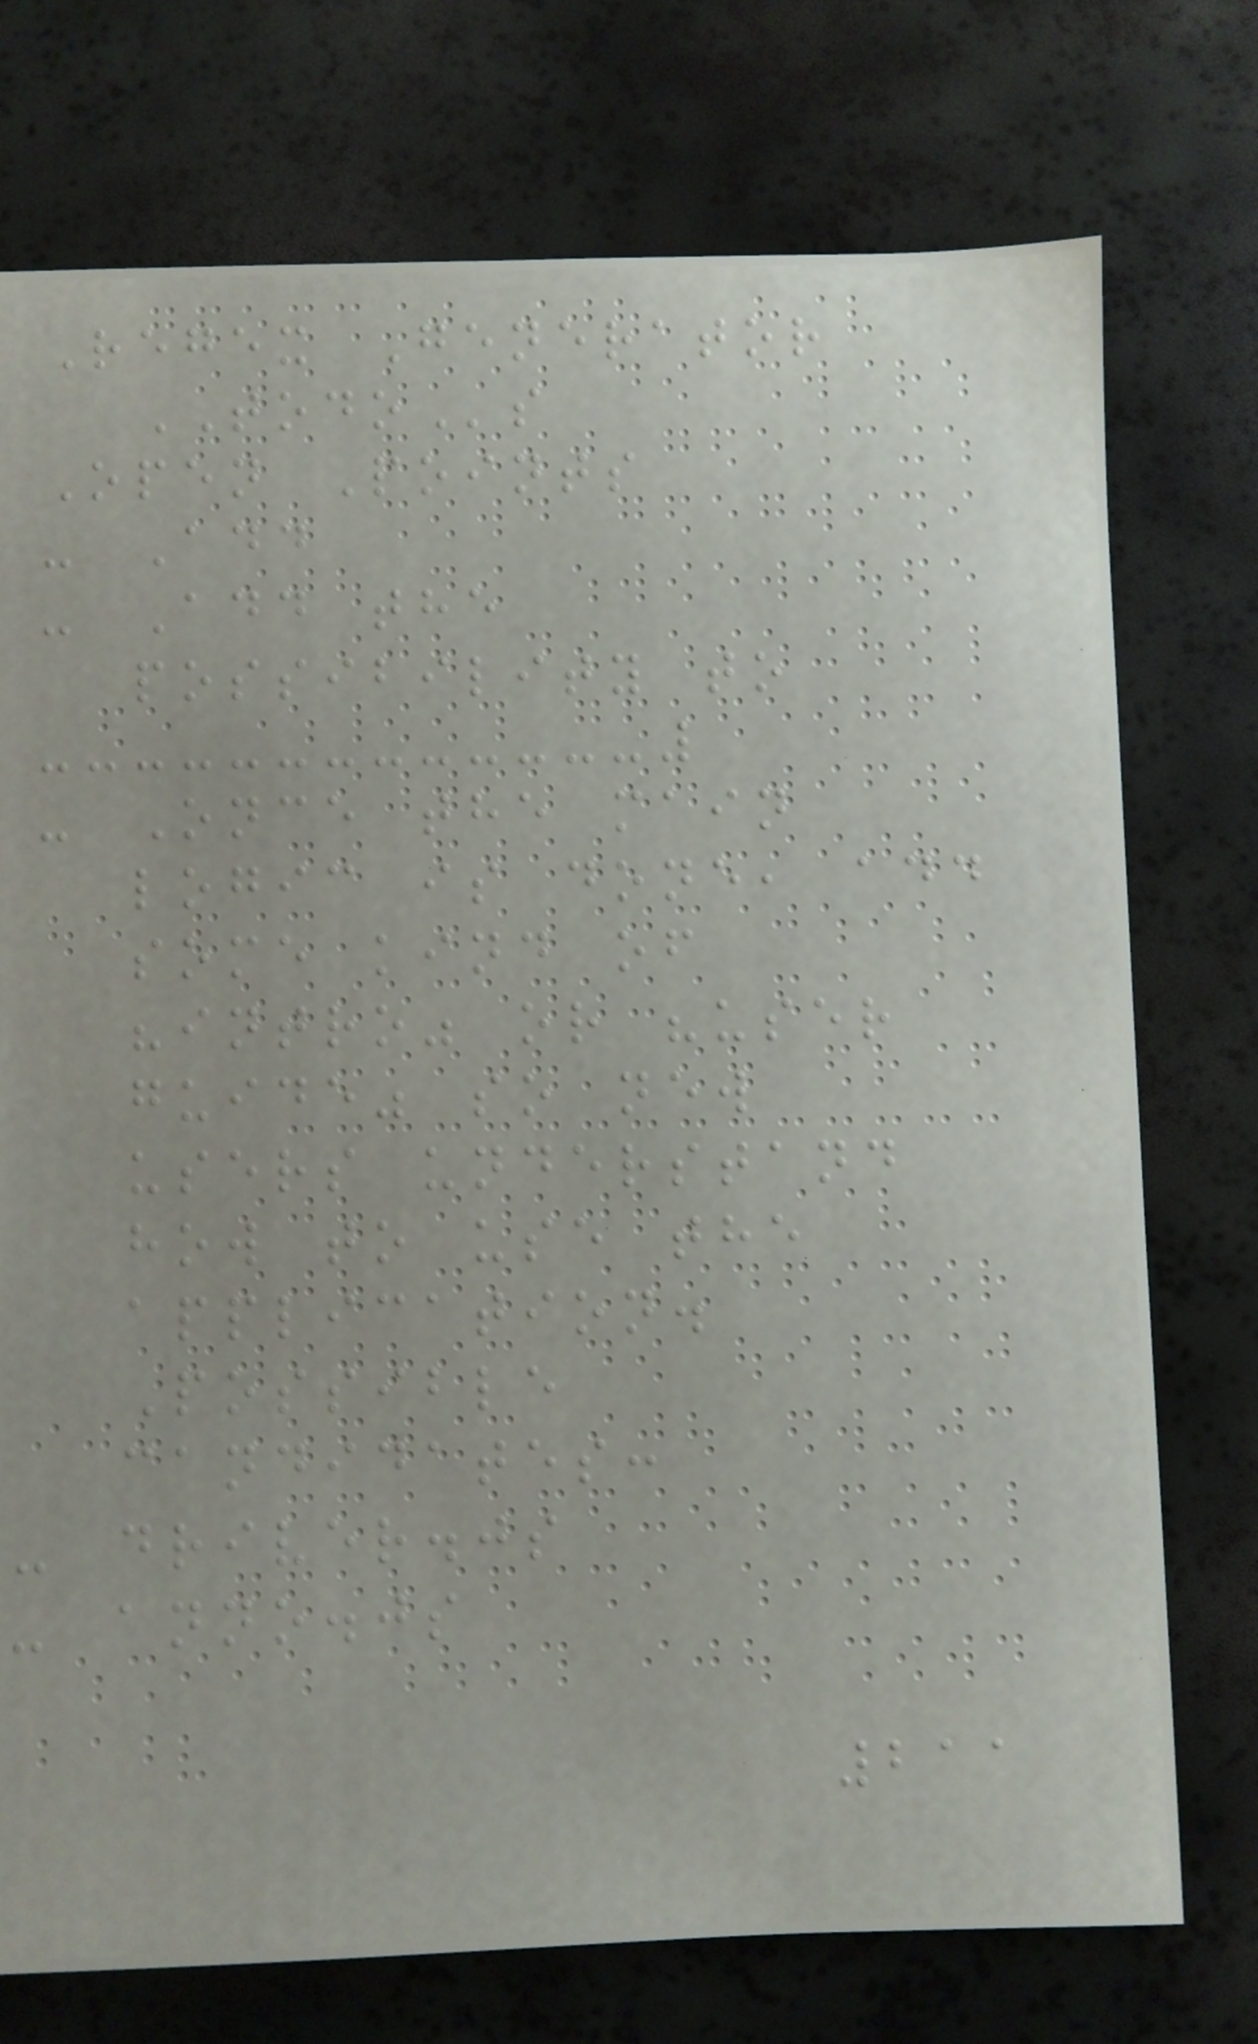Regex Generator
TODOs
Open Points
- Add
- Add the
possibility to
- Once the main
logic is done, add
some kind of
"intro" or "user
guide" so new
users understand
how to use the
application.
Possible
candidates:
- driver.js
- anno.js
211
